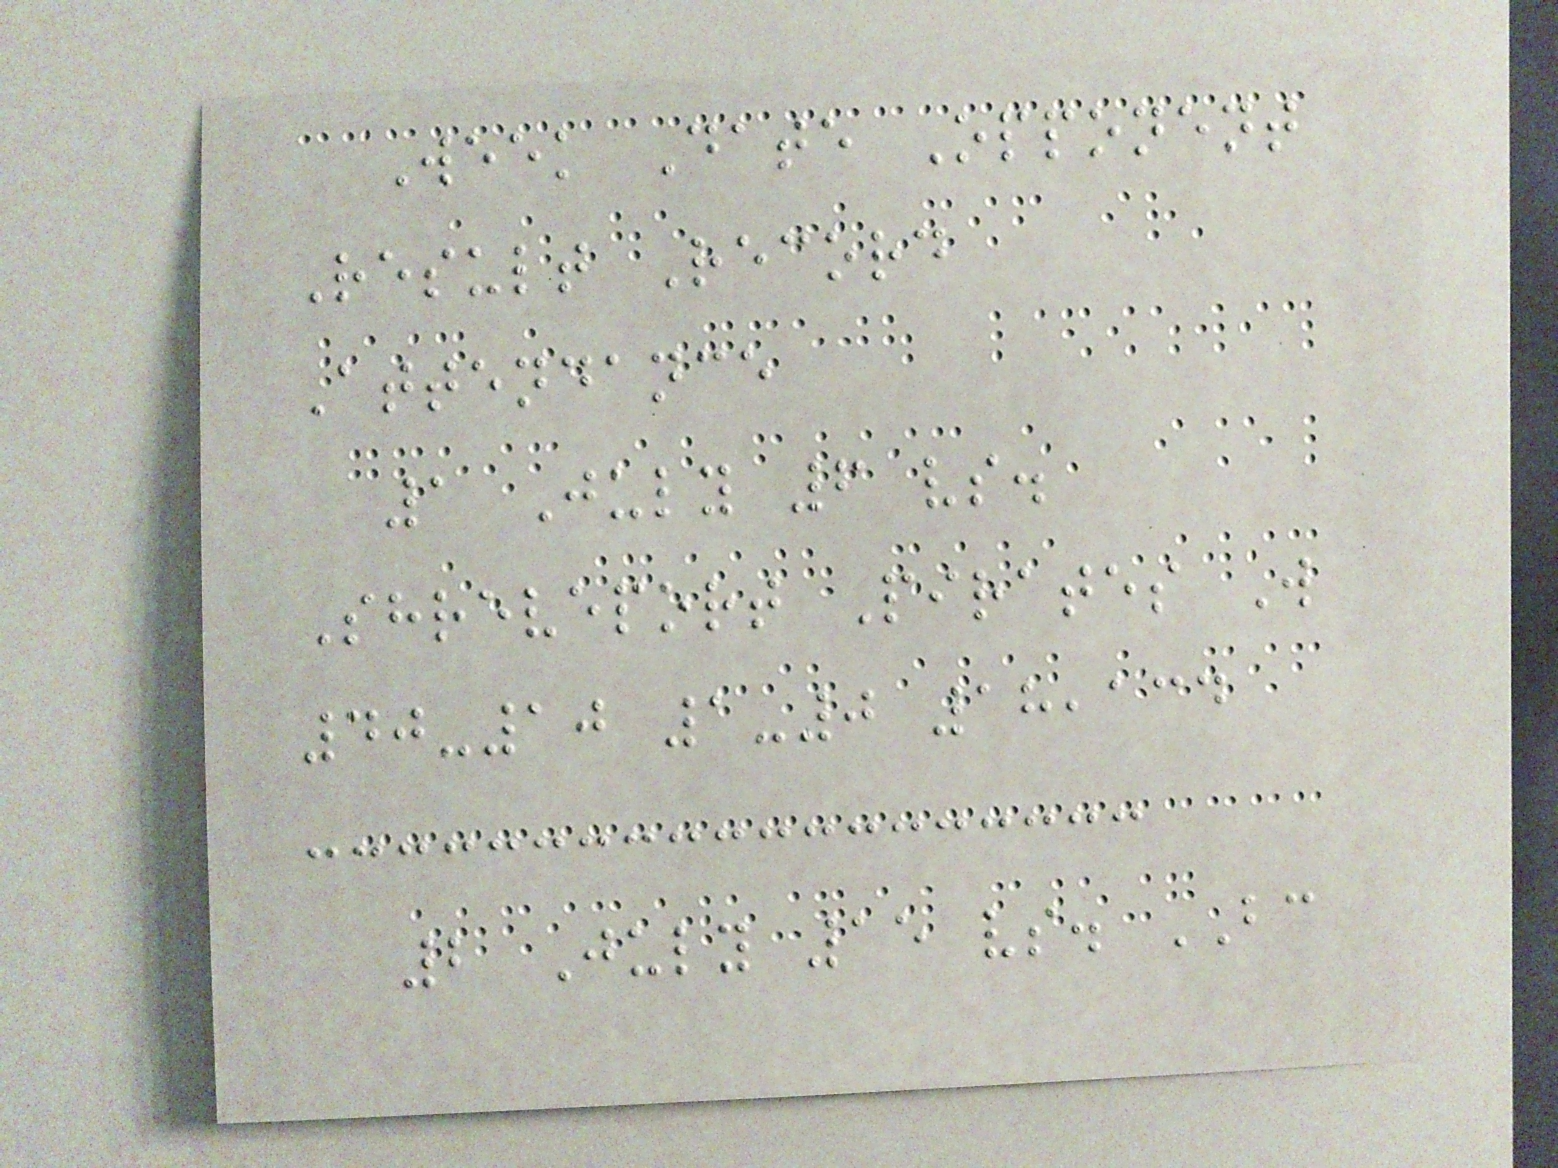Week Date Opponent
Result Record
Attendance
1 July 6 vs.
Shreveport Pirates W
40-10 1-0 18,134
2 July 15 vs. BC
